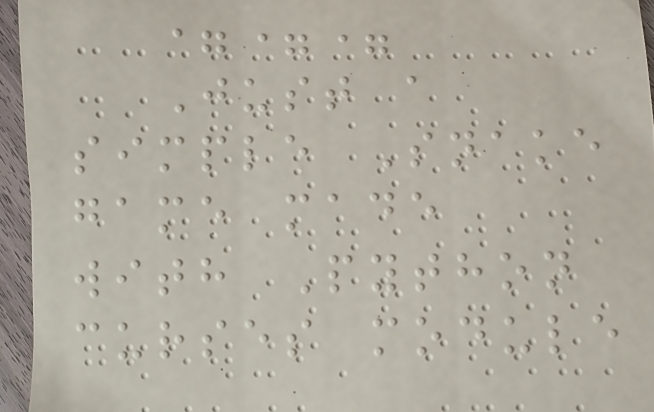===
Just a
simple Snake
game made
with Python
curses module
